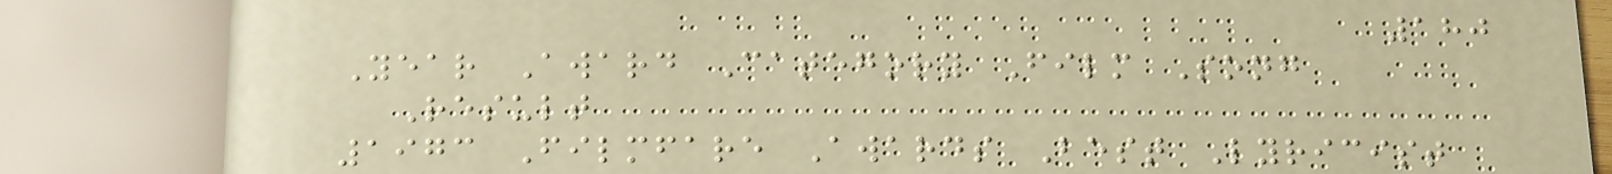180
Year Award Category Film Song
Result
1973 Filmfare Awards Best Lyricist
